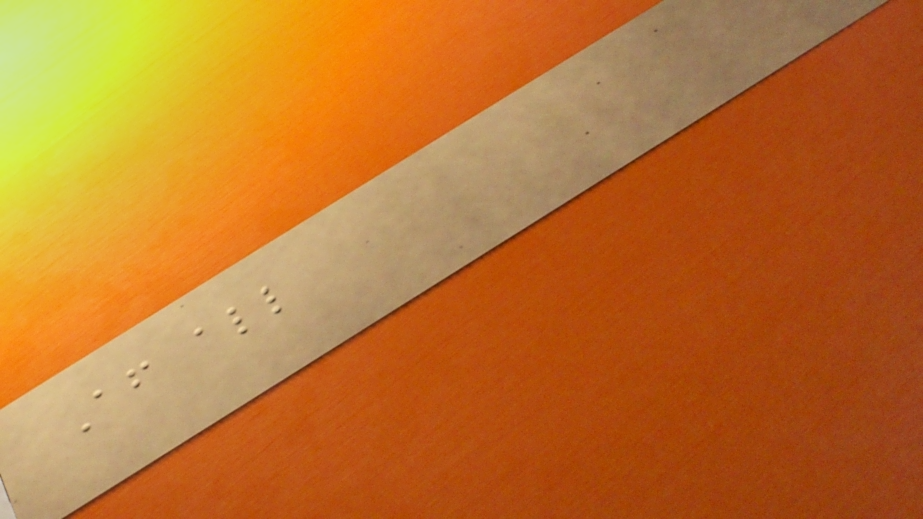After all
